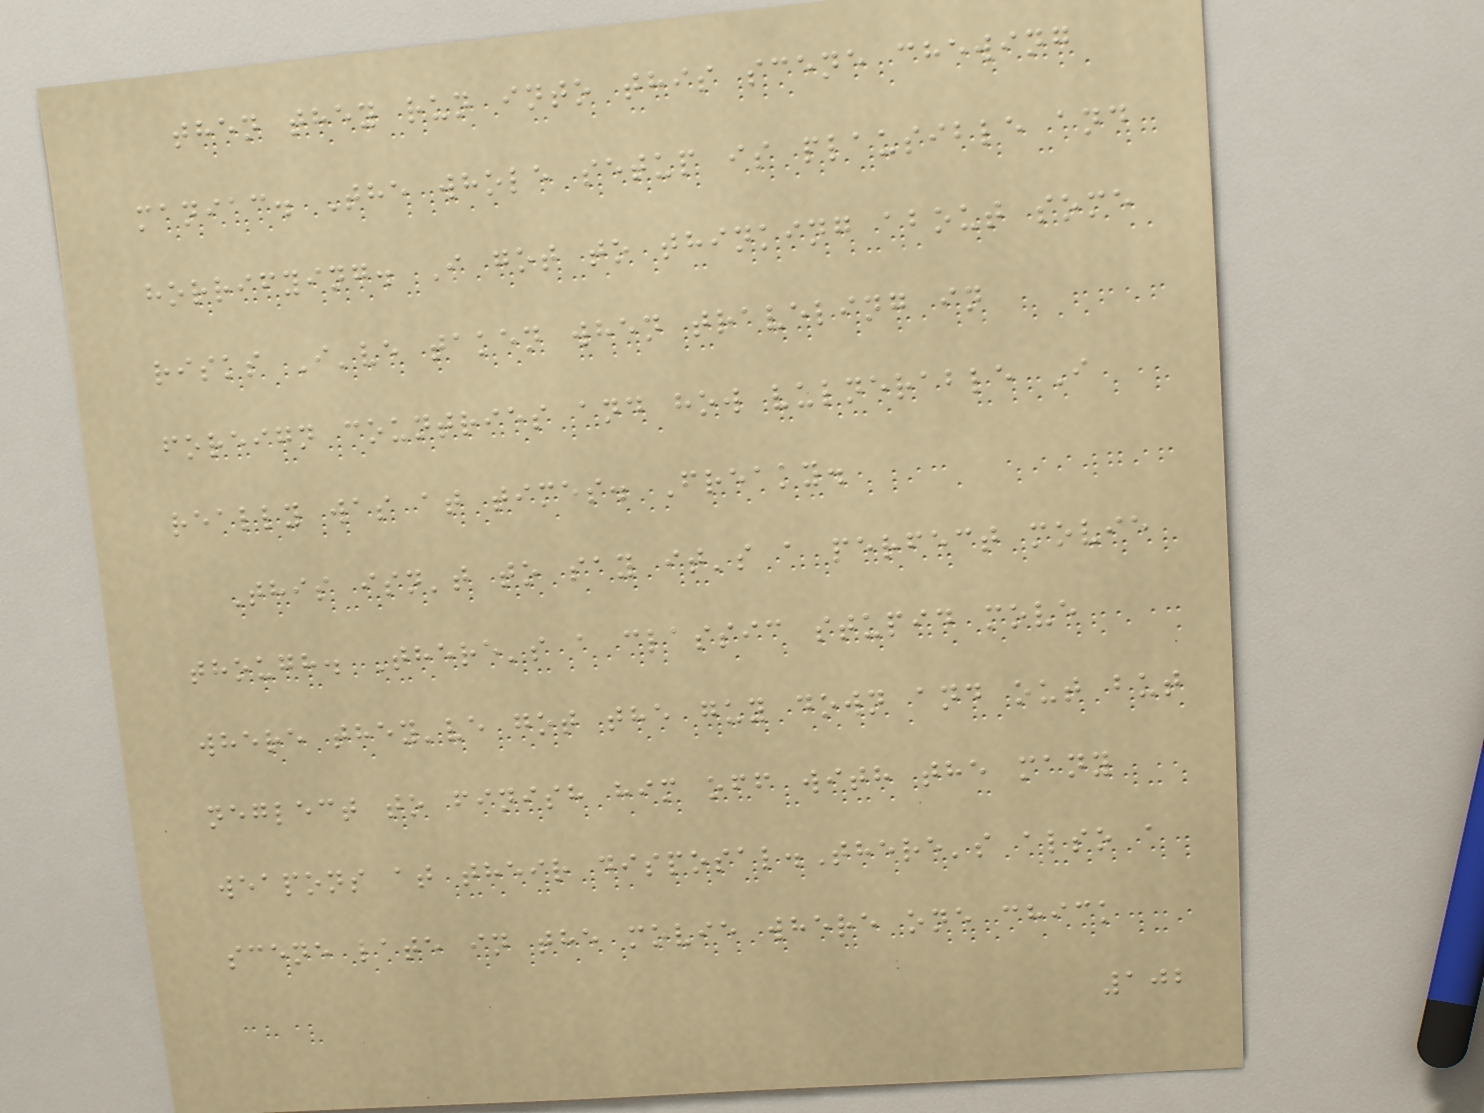then they run into this scene chewing
maniac. The whole setup is plausible and
horrifying. I got to thinking about some
risks I've taken when traveling in
foreign countries and how vulnerable I
really was at times. Freaky.
This isn't to say it's a perfect movie
though. There's a classic stupid move
where they've got the guy down and out but
neglect to finish him off with the many
weapons at their disposal.There's also a
scene late in the movie where one chick
102
